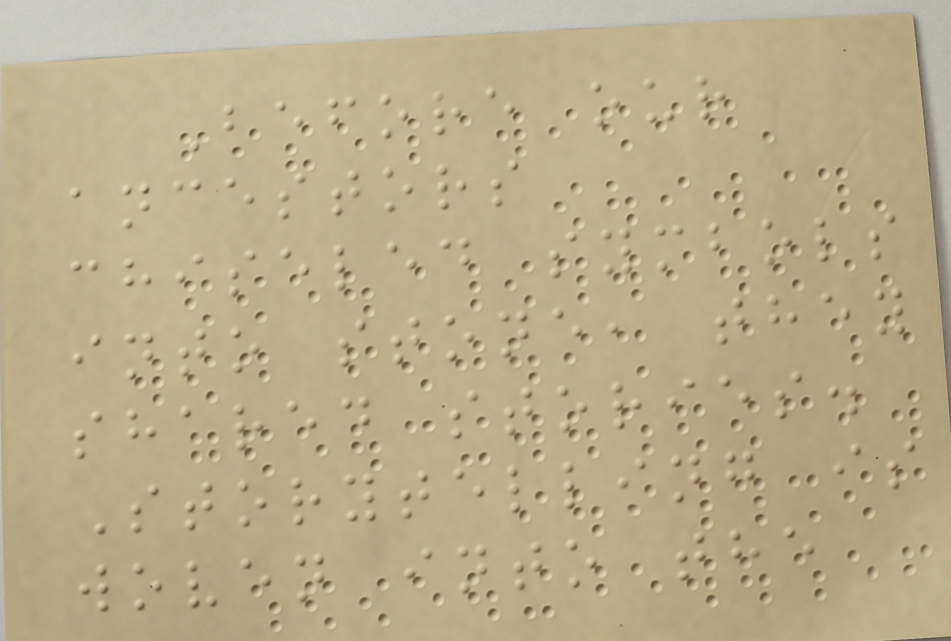Before our
ancestors
chiseled symbols
into stone, they
shared stories.
Storytelling is
woven into the
